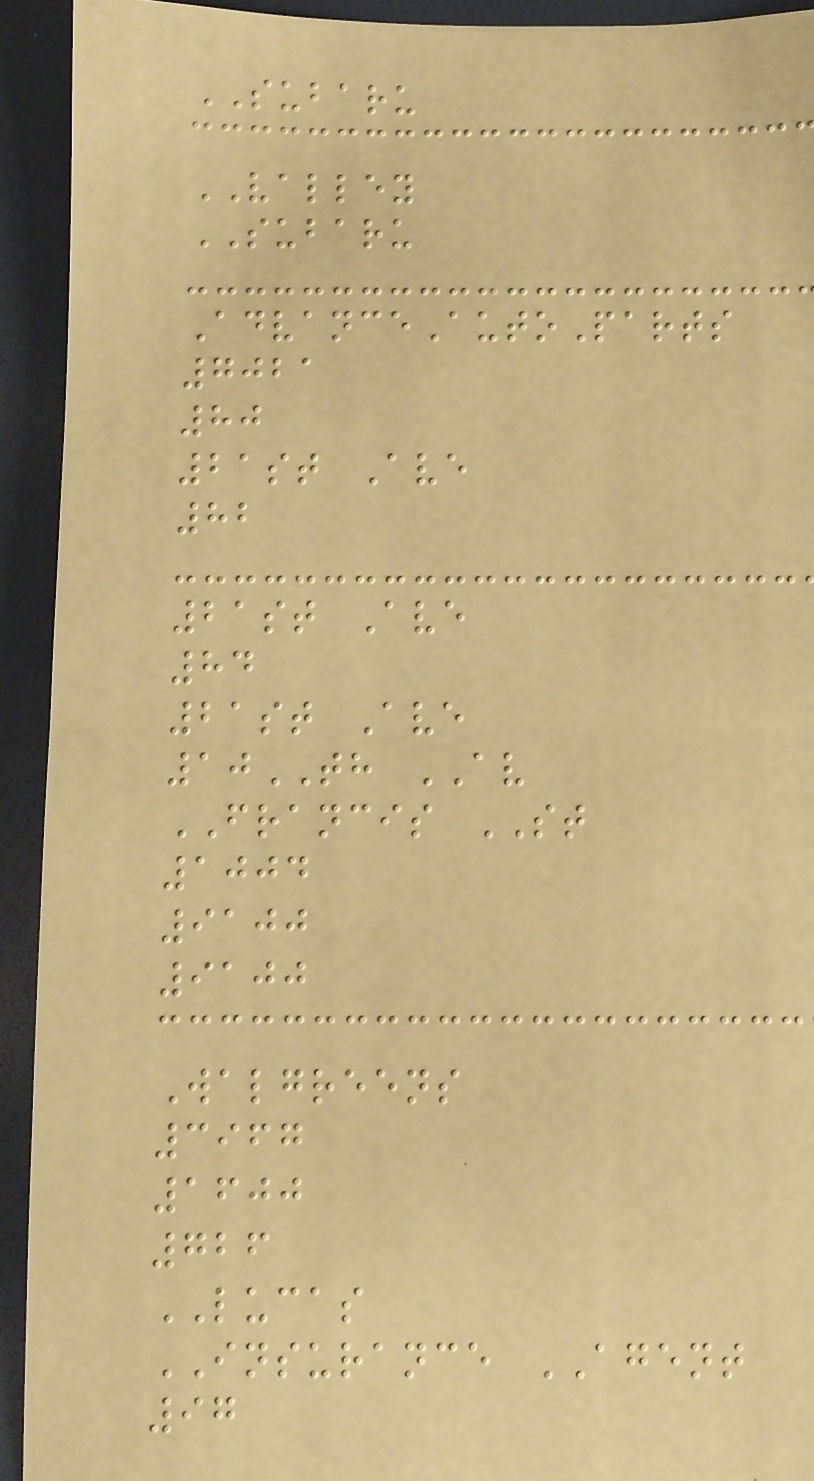SUBARU
VALLEY
SUBARU
AdvanceAutoParts
7021
80
21st Ave
82
21st Ave
84
21st Ave
10TH AV
FRANCIS ST
1004
9100
9100
Walgreens
3967
1600
726
LUCAS
INSURANCE AGENT
97
